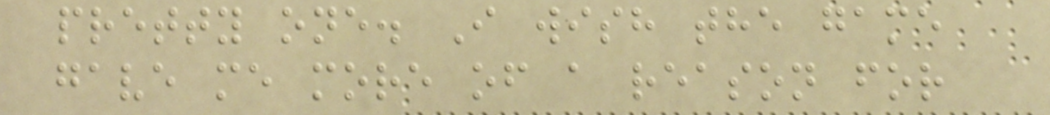pretty one. I wish the game
gave me more of a reason for
